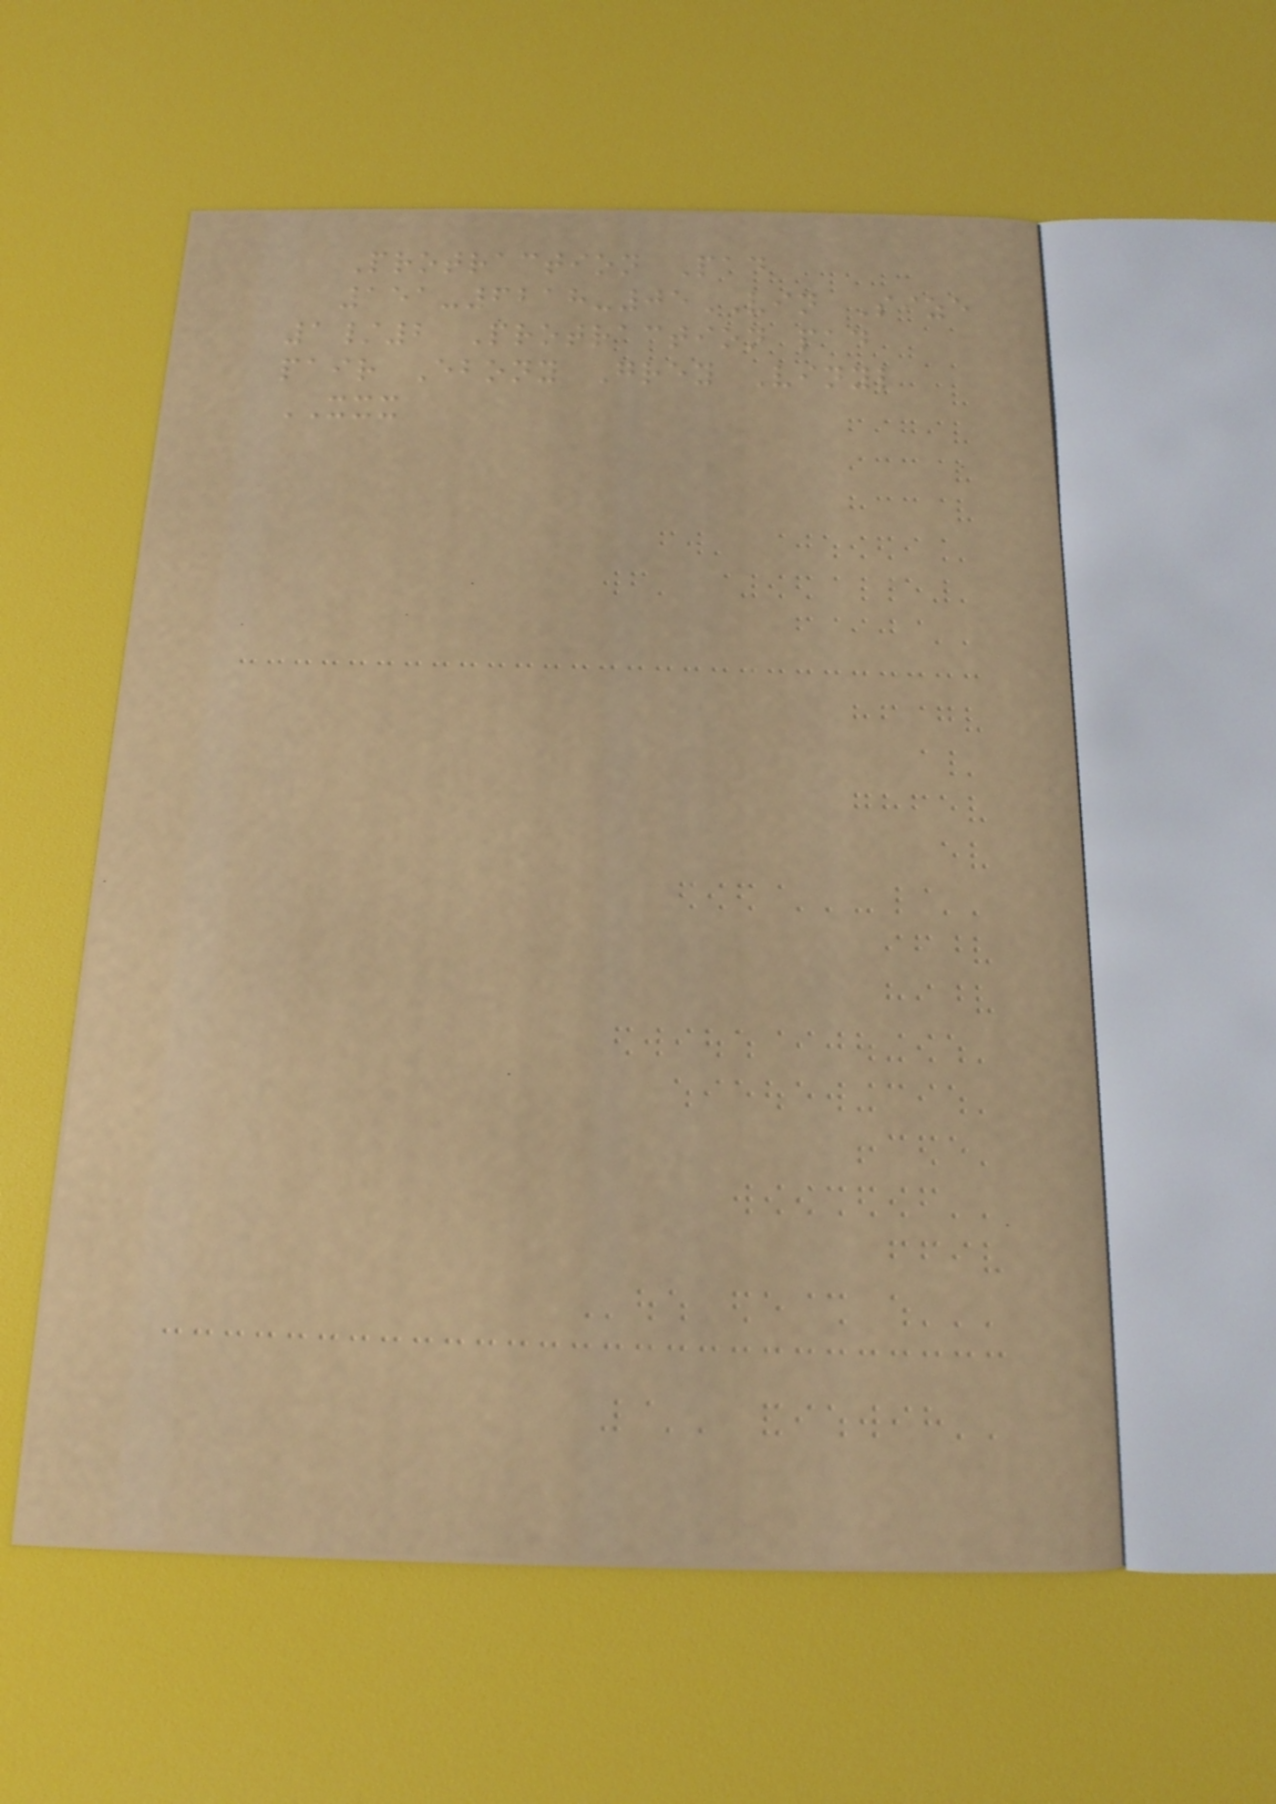Protraction Pad
151-6218-05VIN Size
1/2 Protraction pad
pair Ebony Grey Vinyl
XXX
